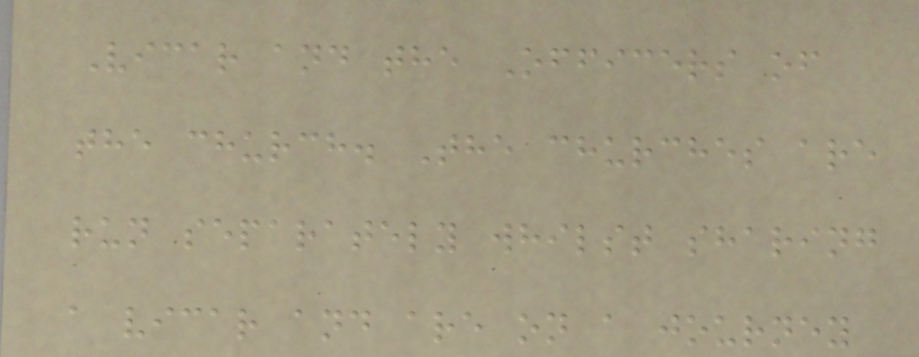Vicar and the Officers of
the church. The churches are
run separately whilst sharing
a vicar and are on a journey
